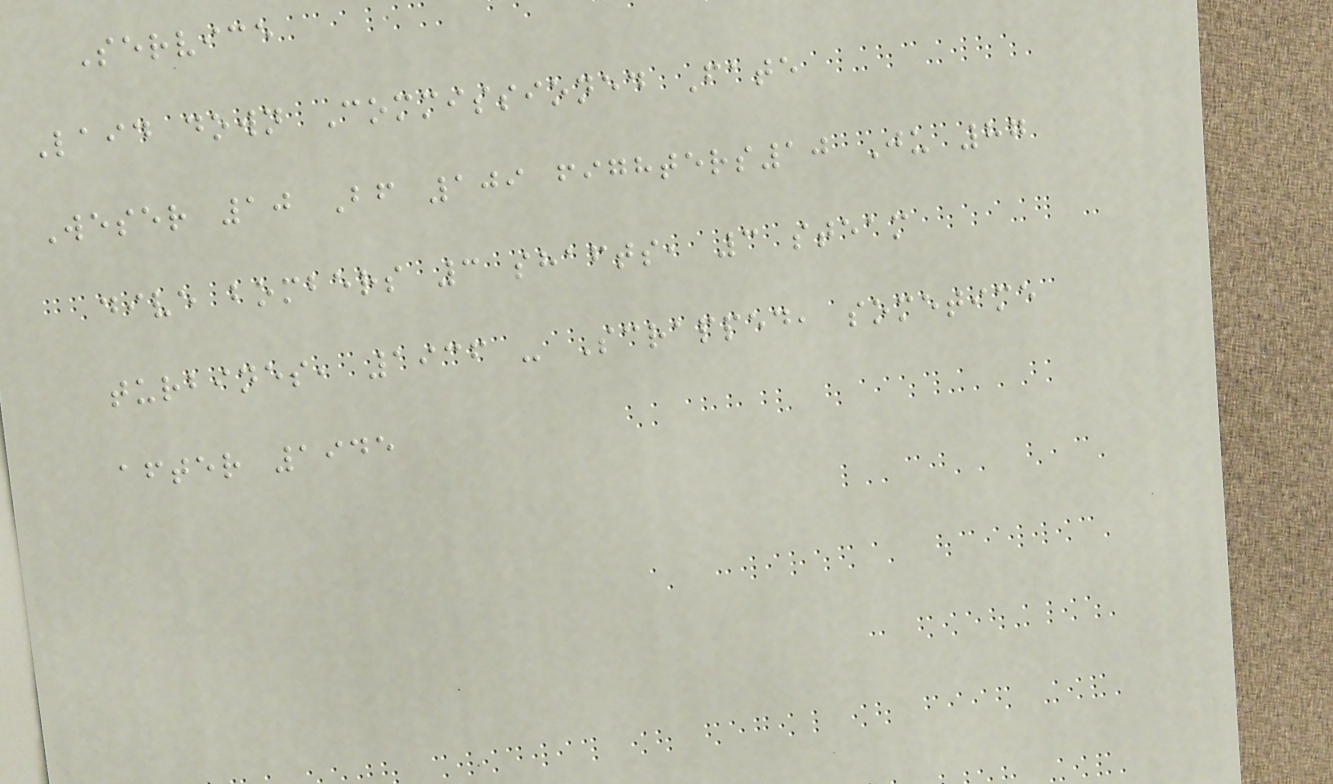Service
Laid down Commissioned Fate
Weser 10 Bf 109 fighters10 Ju 87
dive bombers 3 shafts, 3 steam
turbines, 1936 - Scrapped, sometime
after 1945
